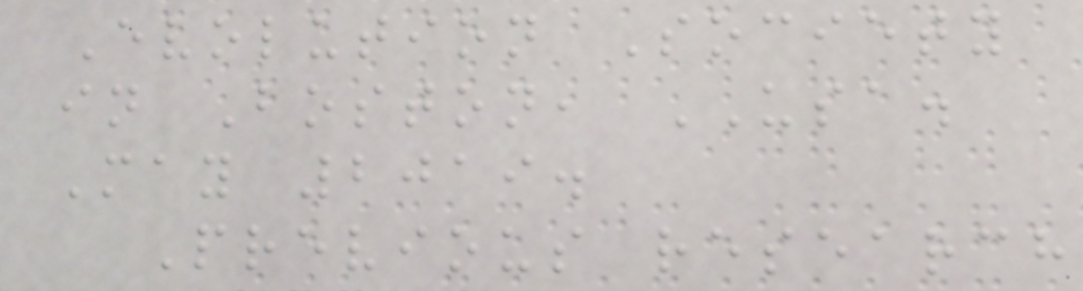Evolution Society
in Boston, USA.
May 2019.
Previous research
